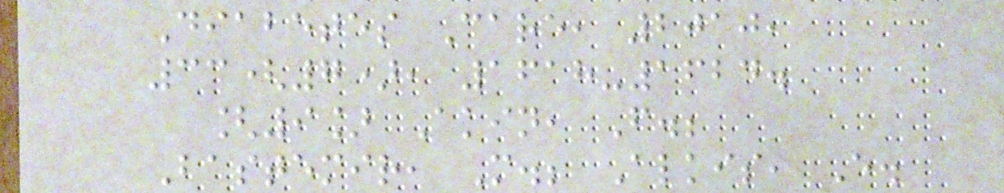Diabetes Care, 2010,
33(7), 1618-1624.
[9] Akin, F.;
Bastemir, M.; Alkis, E.
